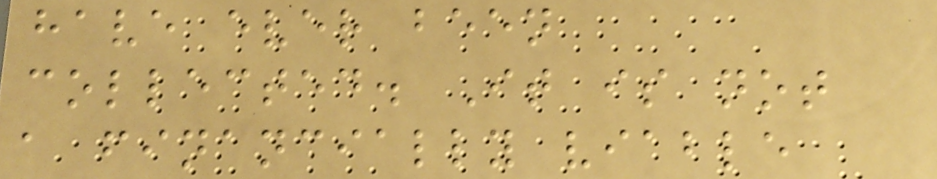have ever been
collected. It is not
a financially viable
